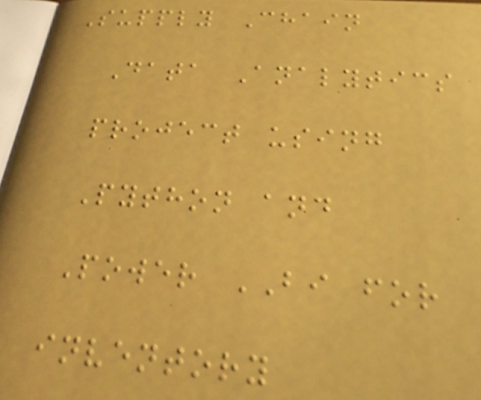Supply Chain
Data Analytics
project using
Python and
Power BI for
inventory
